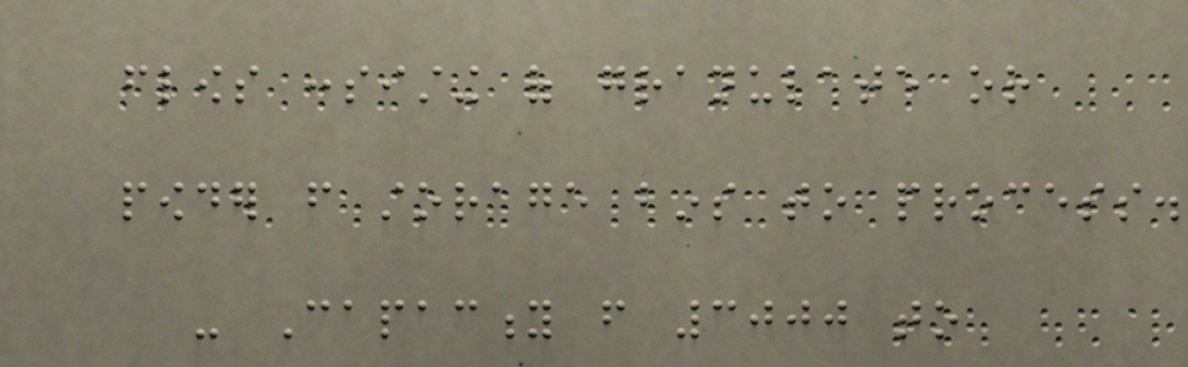flows consisting of granulate or
powder from storage bins to process.
- Capacity from 3000 to
